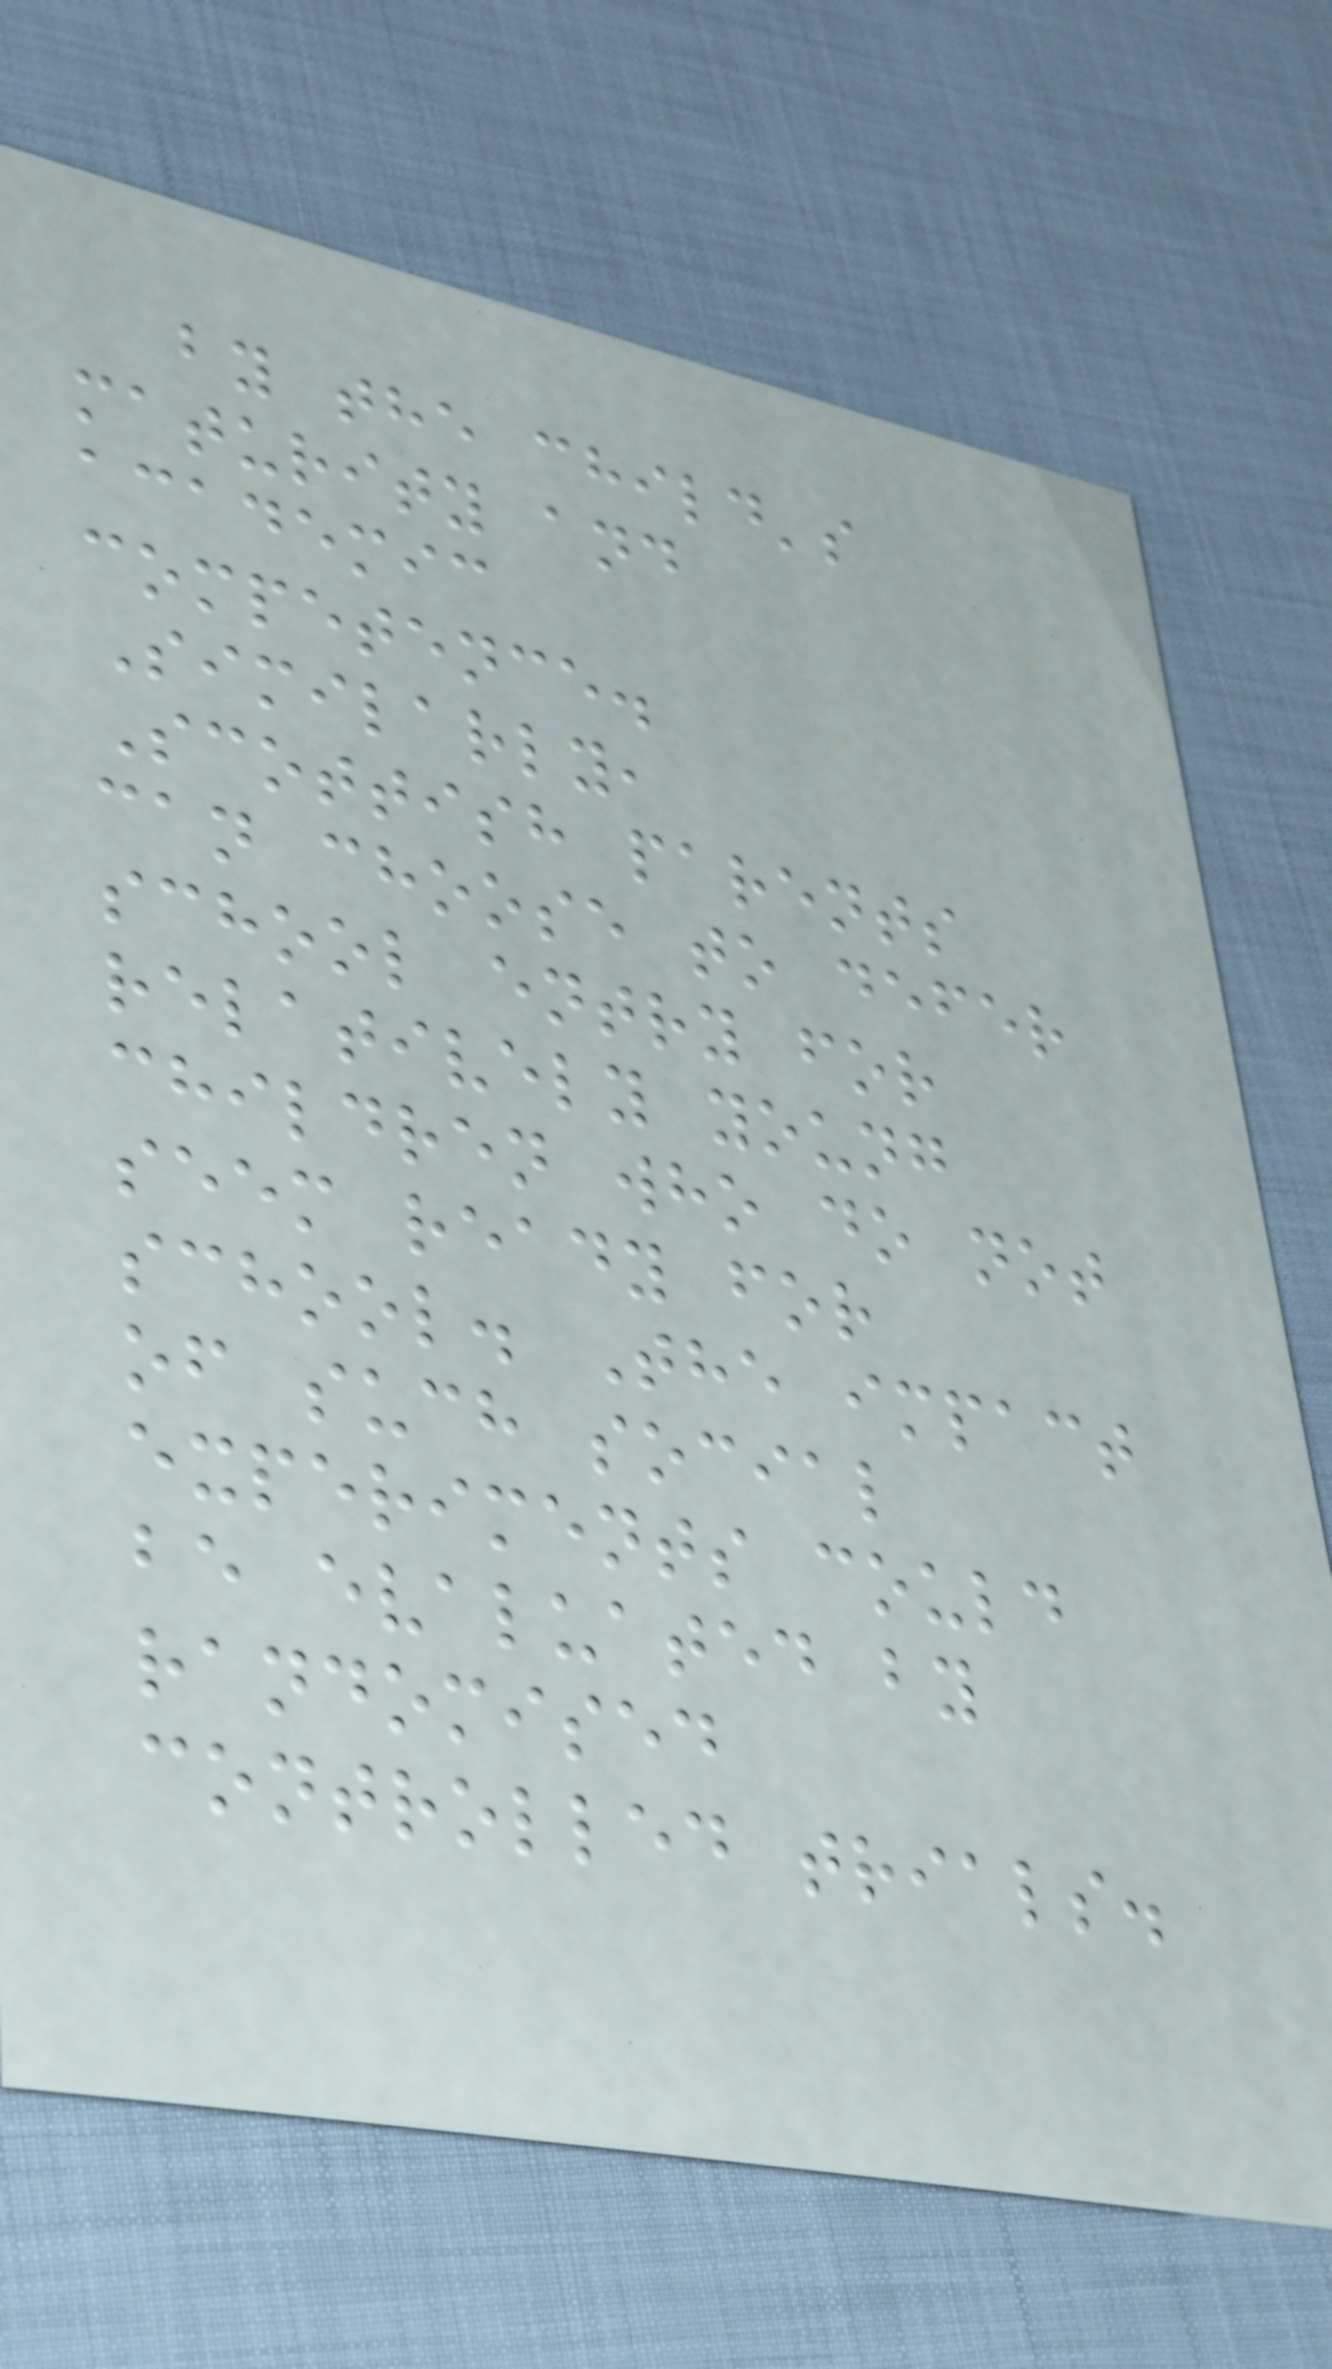by the child's
maturity and
academic
competence.
Similarly,
Scottish parents
can choose to defer
school entry for
relatively young
children who do not
seem ready for
school. The impact
of such social
experiments could
be evaluated by
randomised
controlled trials.
